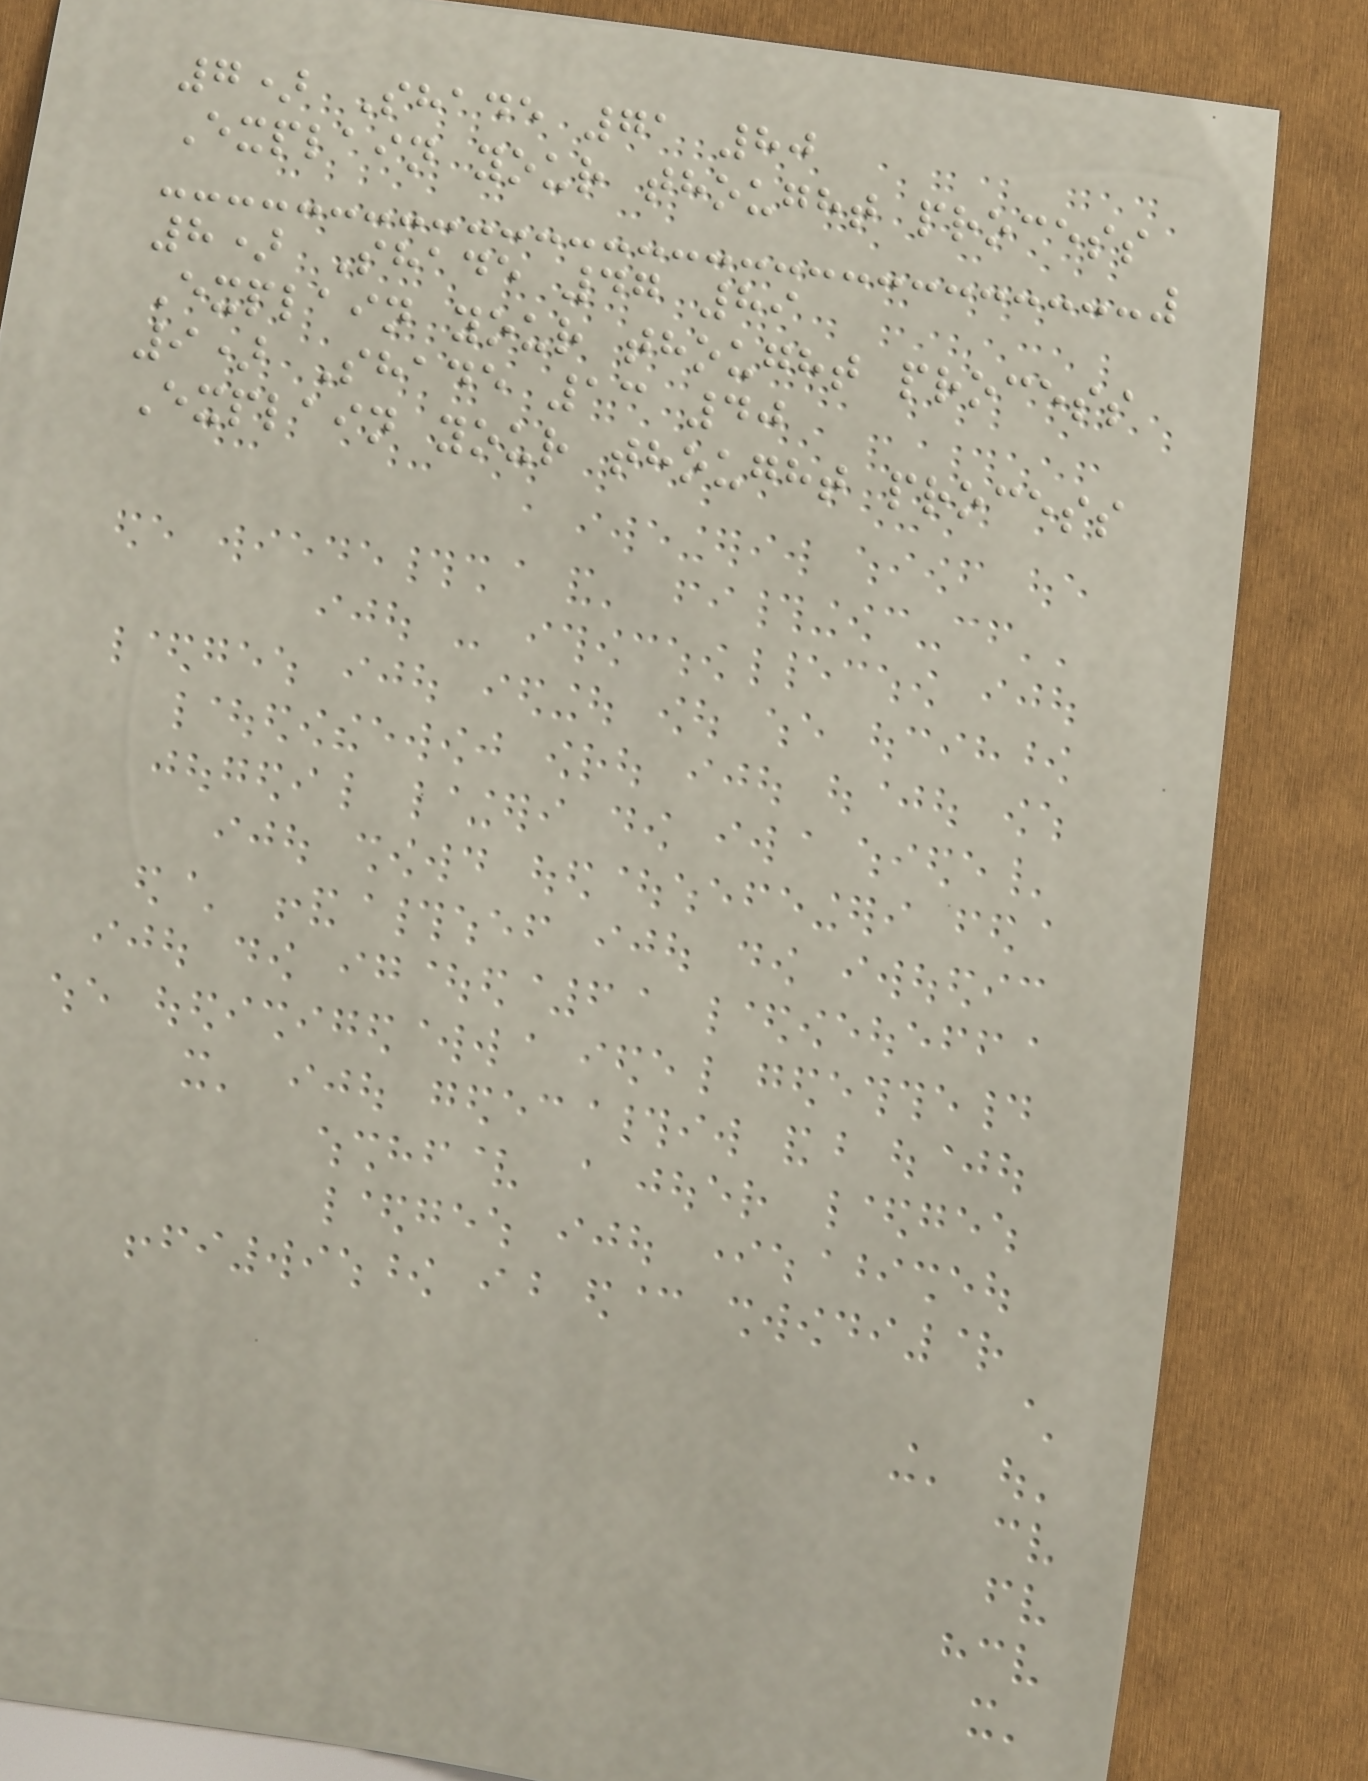7) Shade 71 80
Explain your thought process
8) Shade 47 89
Explain your thought process
9) Shade 13 40
Explain your thought process
